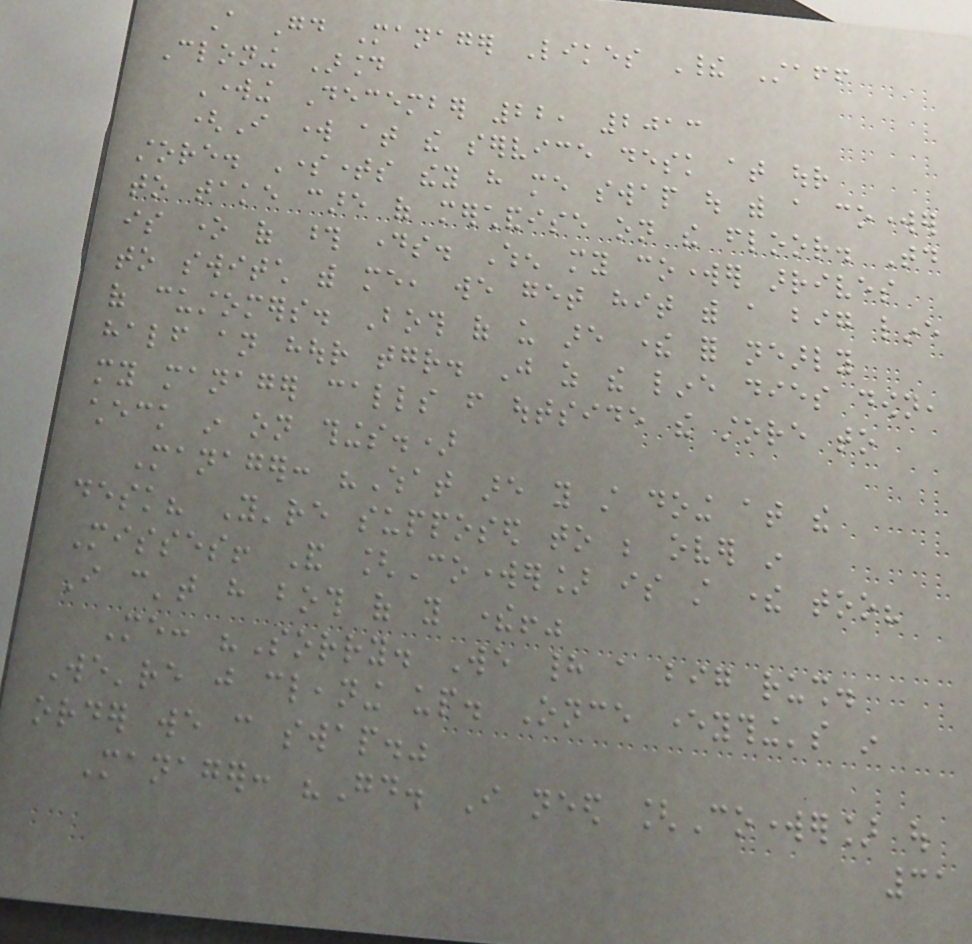A Good Manager Likes Their Staff
Cloning Around
Working December 22, 2013
(I work at the service desk at our
store. Sometimes they have me swap out with a coworker
to take care of merchandise on the floor. Today
is one of those days. When my coworker arrives
to switch with me, we get hit with a big line
of customers. Both of us are there for nearly
half an hour together. Just as the line dies down,
my manager calls from outside the store to
check in on things.)
Manager: "What are you still doing at the
desk? You're supposed to be over in
Misses! And [Coworker] is still there too?
I can't have both of you there!"
Me: "Sorry. We had a big rush.
We're just cleaning up. Once everything's in
order we can swap."
Manager: "Good. I need [Coworker] out
31
